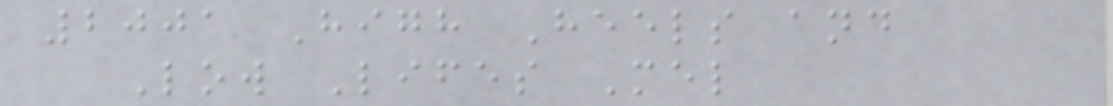2001 High Heels and
Low Lifes Mel
